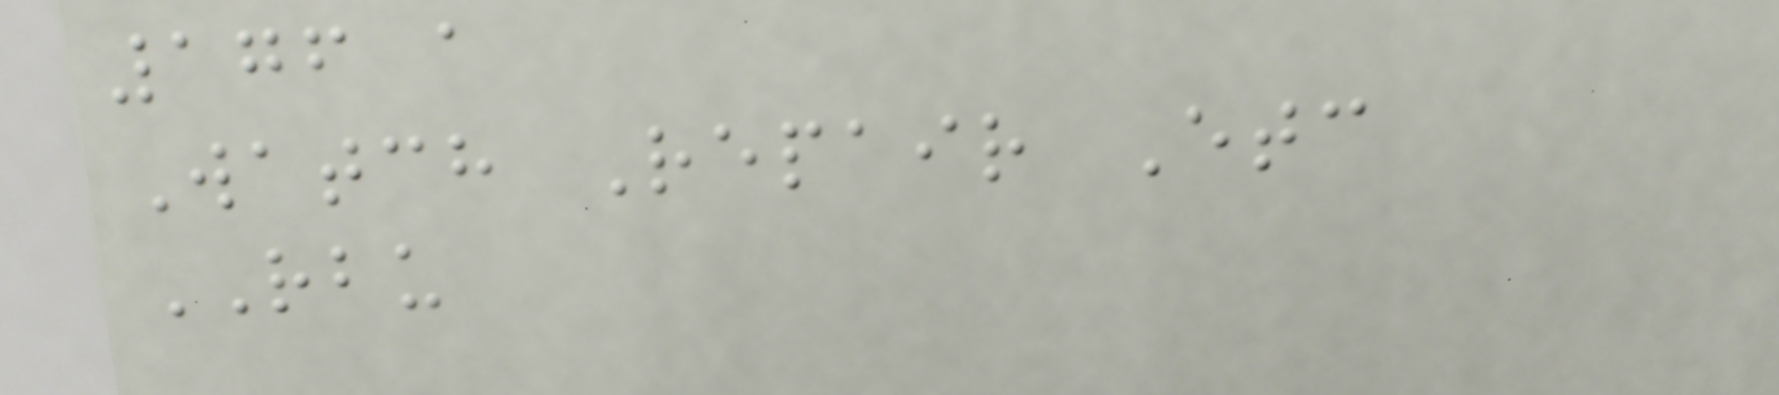176 a
Watch Repair Etc
RBU
